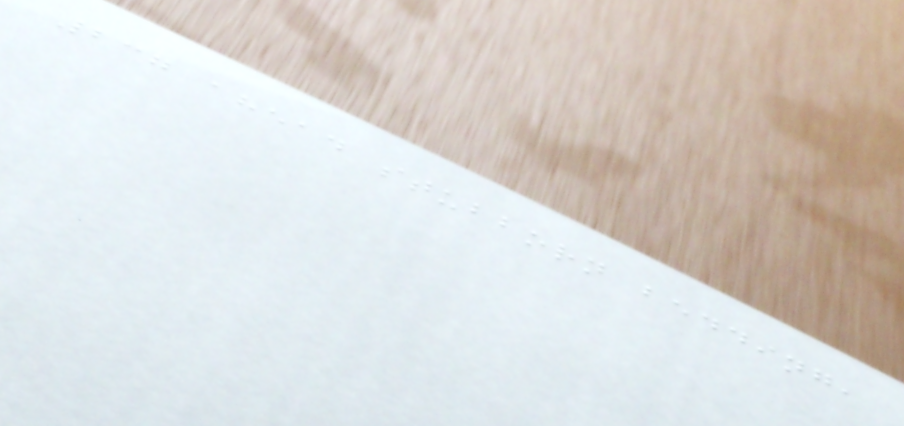237 ahead stubborn bedding,
